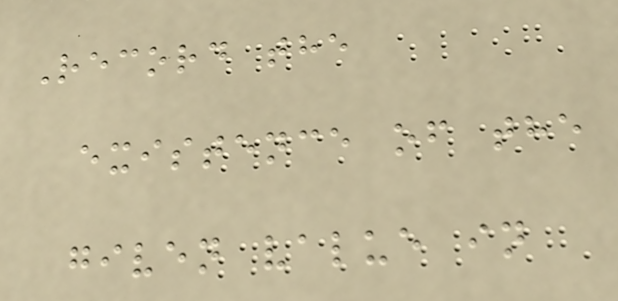Record the
existence of the
given value in
